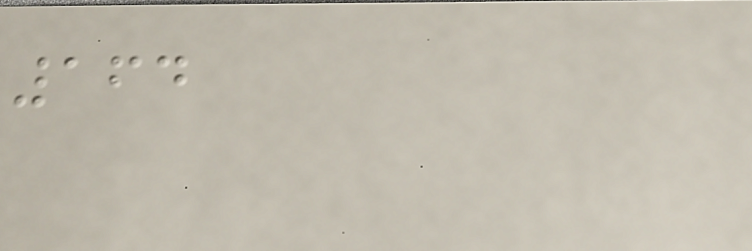164
